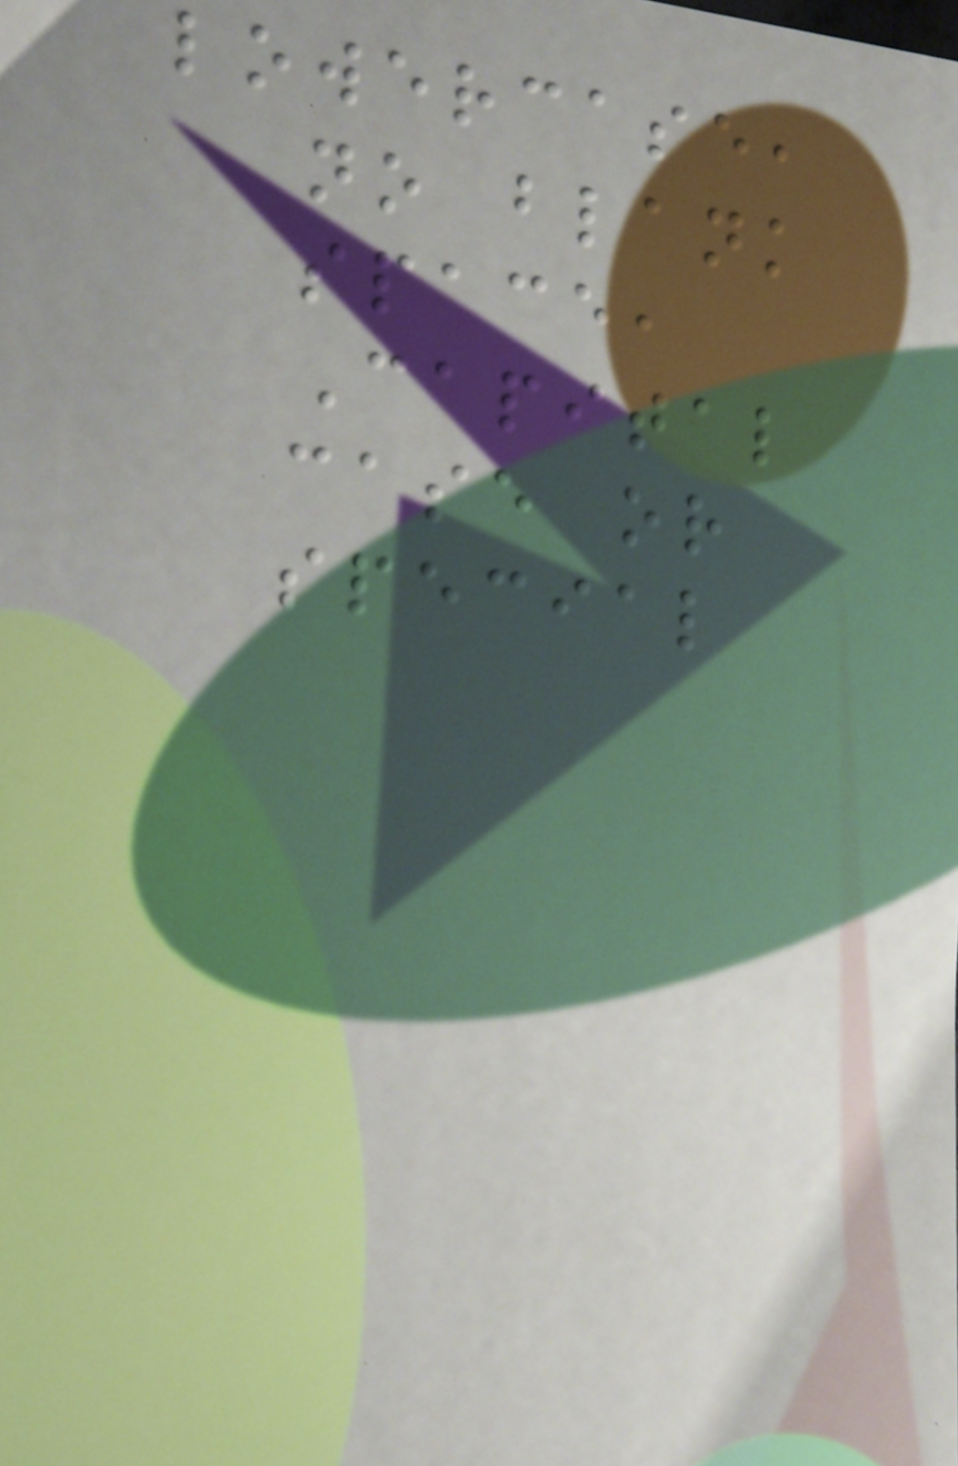lowercase,
no blank
space,
Capital
case or
special
